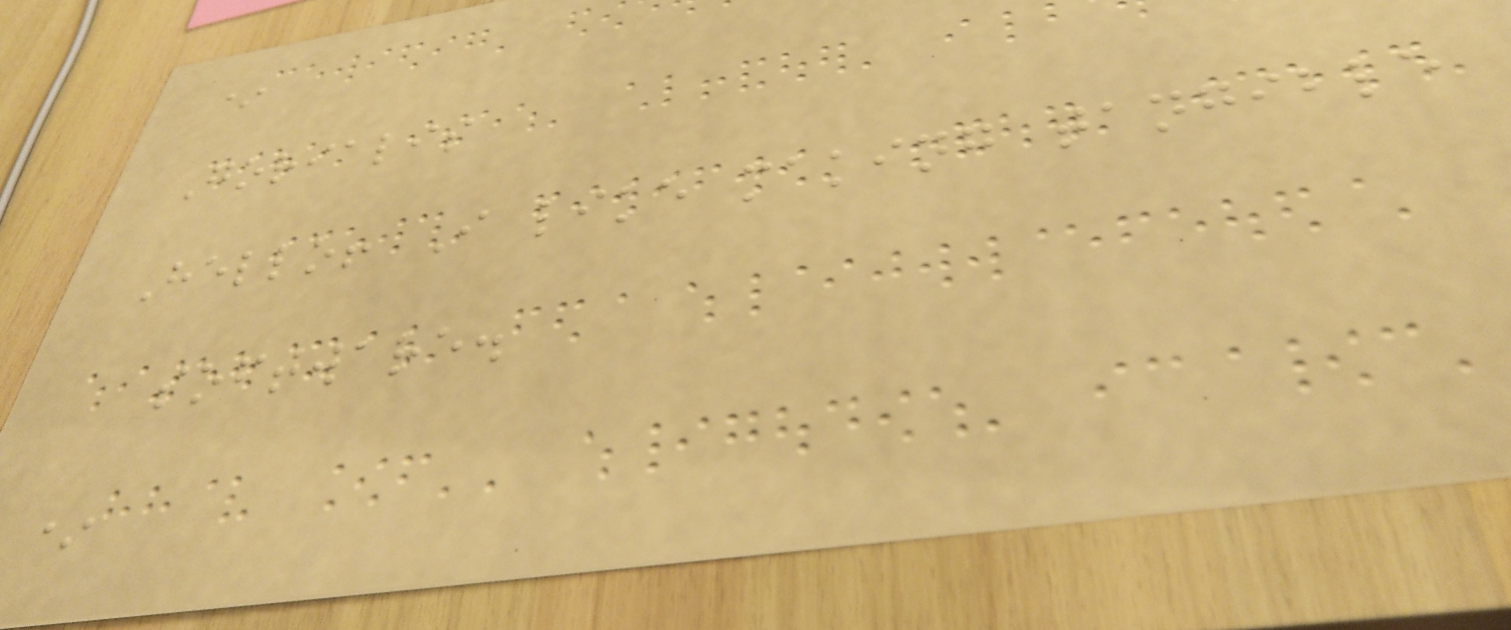*
Gorialis
Hello! I like making tangible
software.
*
